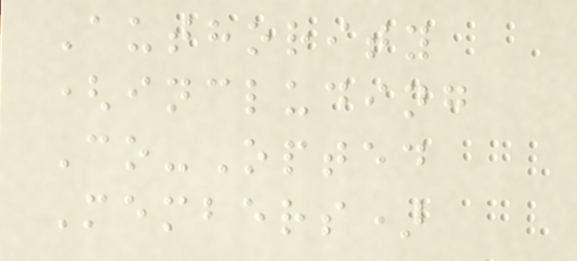Authority
(including
Co-Opted
Members)
